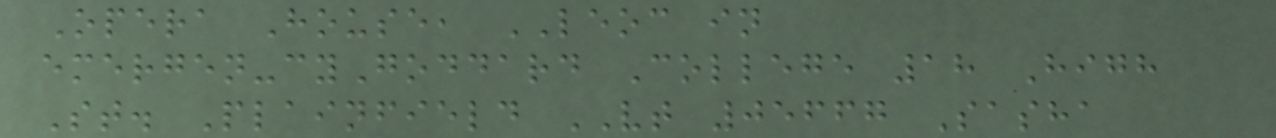Opera House, LEOC in
emergen-cyGoddard College 18 High
St. Plainfield VT 05667 Sasha
